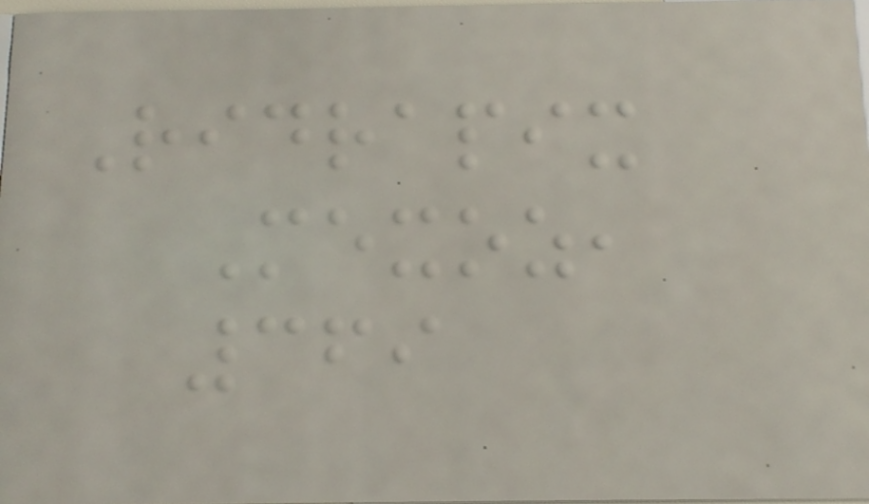Ridrapix
Mexoz,
369
